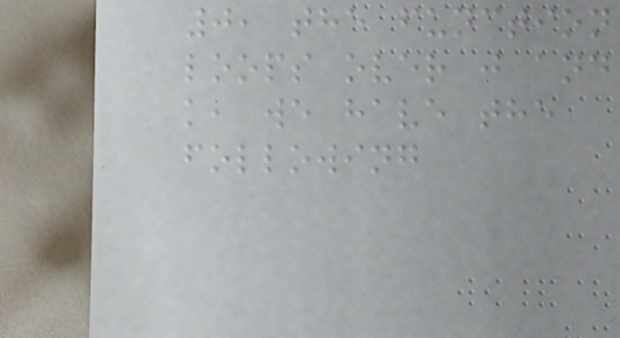0, the function
loops over j and
k, we have the
following
